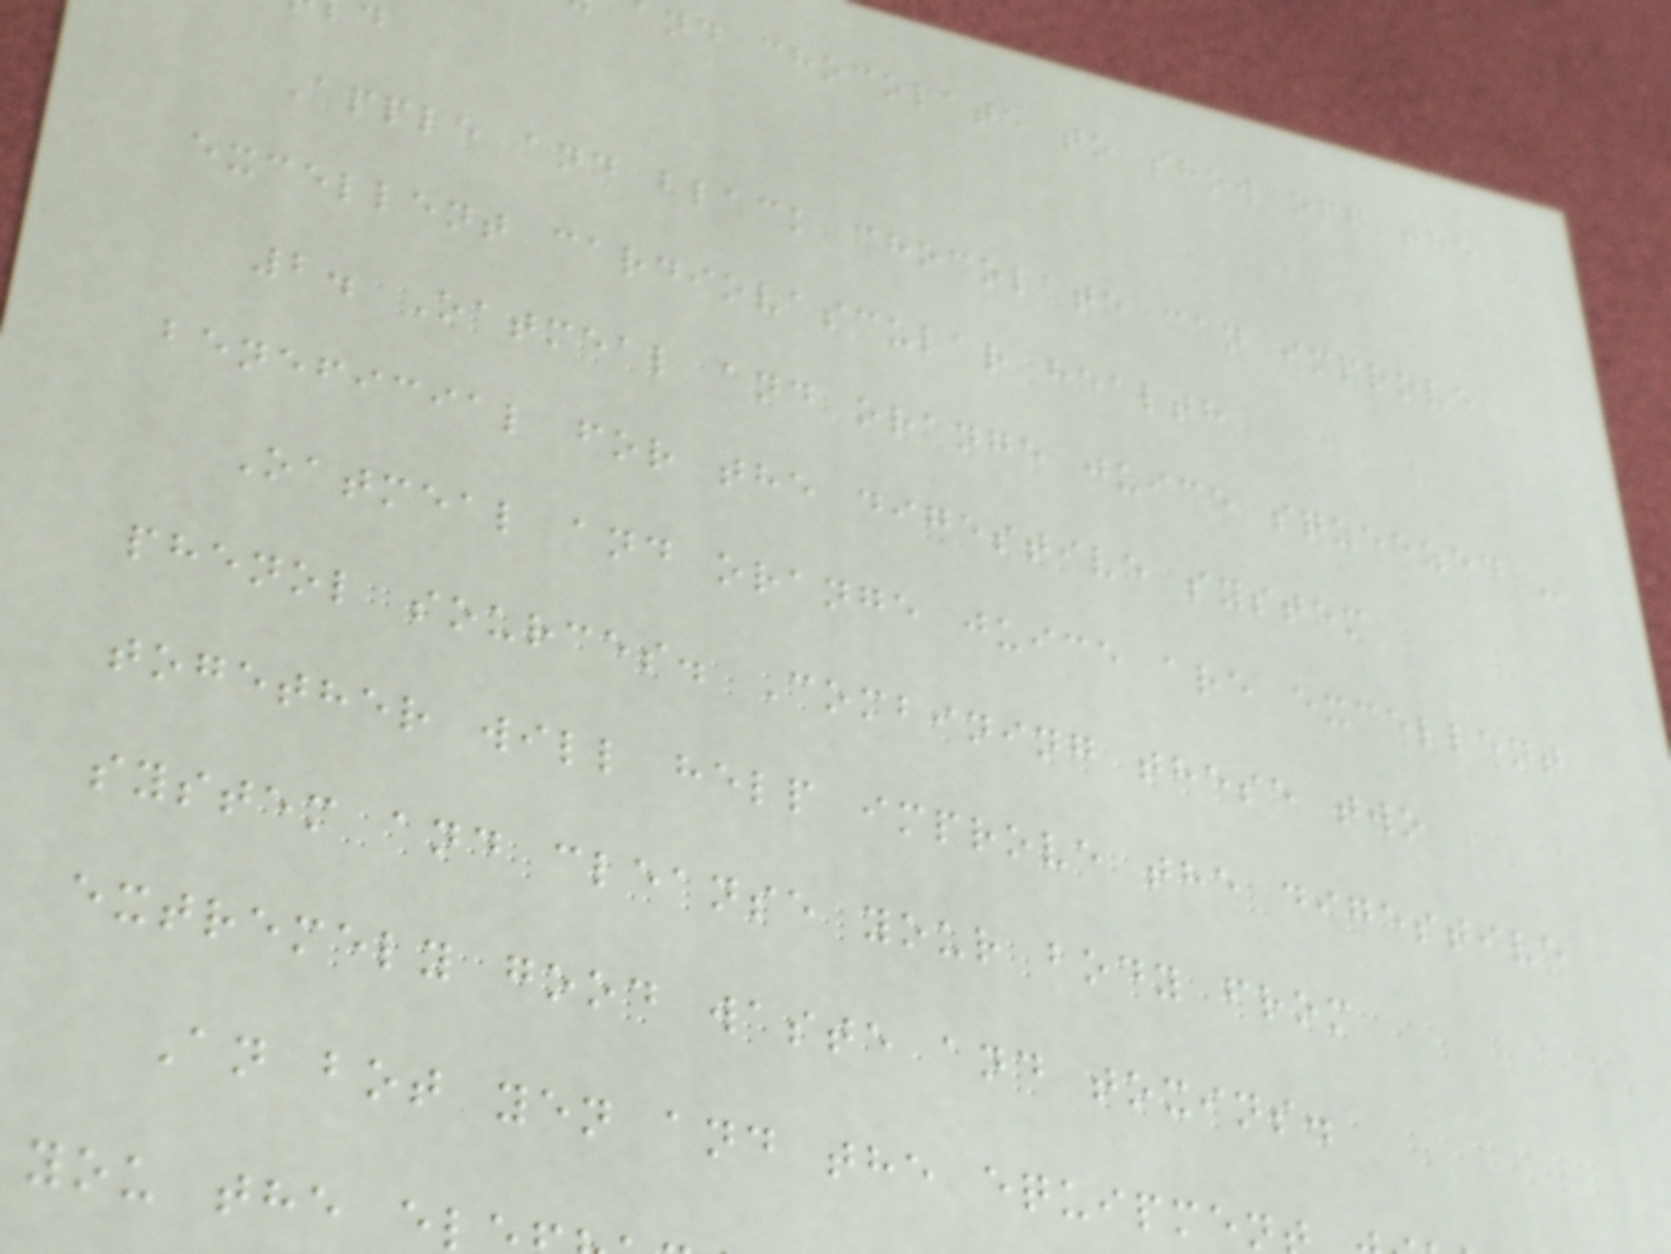nd chocolate to show off the
Apple and black chocolate can improve
excellent cardiovascular health
2. Oatmeal and orange juice squeezed -
beneficial for the digestive system
Oatmeal and orange juice are excellent
phenol sources. Combining these two
together will help improve the digestive
system and cleanse your body from
extremely good waste and toxins.
An bot yen and the equipmen
you the e
